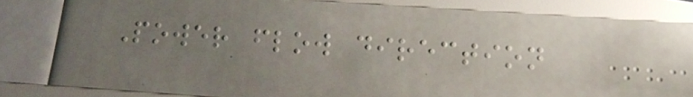Power flow direction
